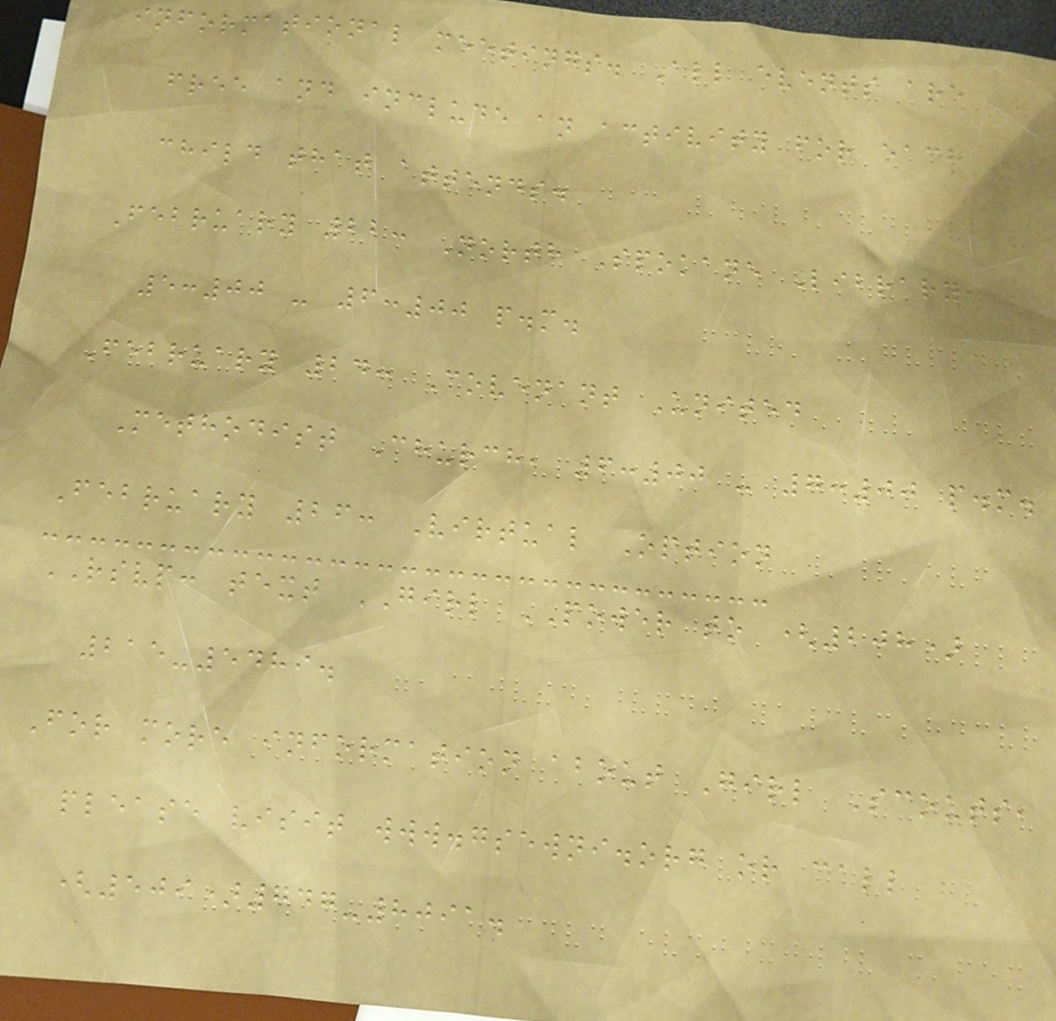informational meetings. All events are
free and include an activity for each
child that attends.
February 22: North Spokane Library,
5:00 - 6:00 p.m.
February 24: Covenant United
Methodist Church, 6:00 - 7:00 p.m.
February 26: Virtual Option
RSVP: text GIRL POWER to (208)
215-5489.
For more information about Girl Scouts,
please visit www.gsewni.org or call
(509)747-8091.
